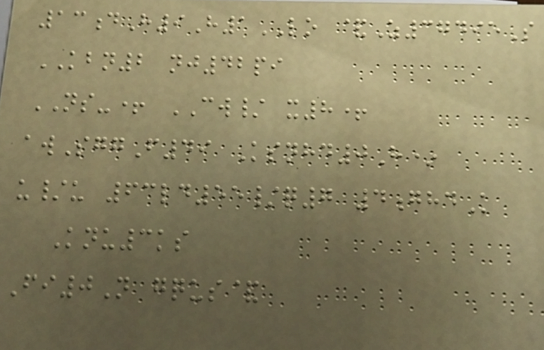13dH9H1LO &Z37495S
KBN2 nj42pi
NS-+ CW/ x8+
awSggF49 Ksnhd0H*
u/u 63ld55/q7 4ghdK
Knu3ks
Fi0N gqus&
